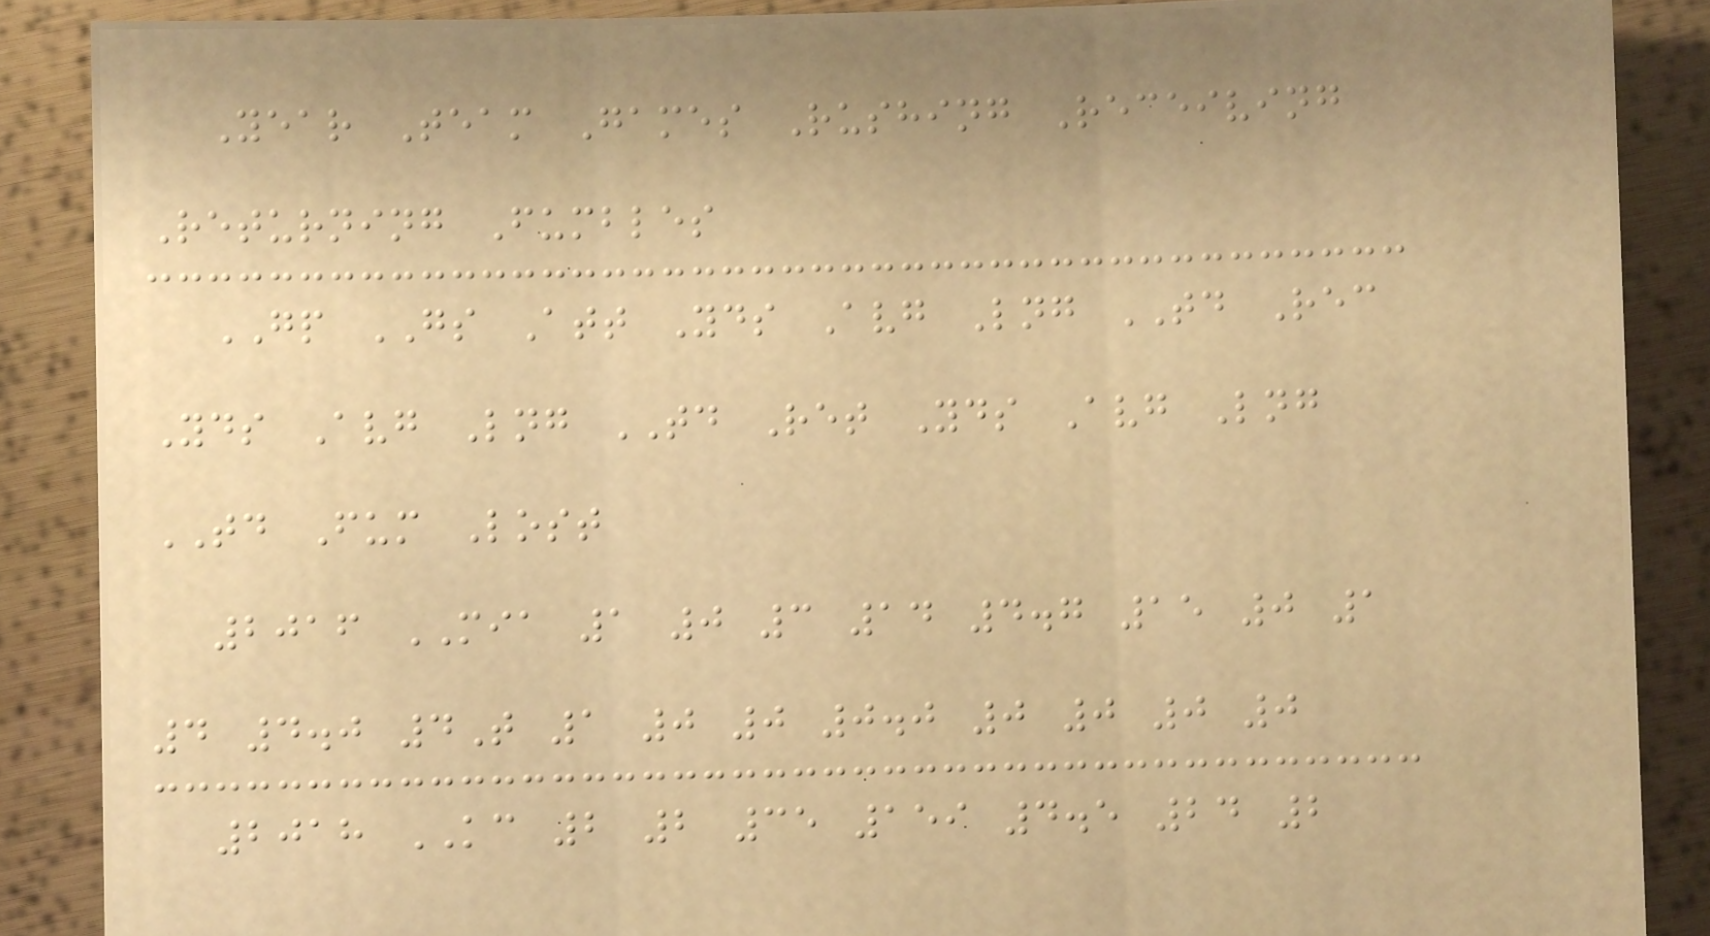Year Team Games Rushing Receiving
Returning Fumbles
GP GS Att Yds Avg Lng TD Rec
Yds Avg Lng TD Ret Yds Avg Lng
TD Fum Lost
2016 MIA 1 0 3 14 4.7 15 0 1
4 4.0 4T 1 0 0 0.0 0 0 0 0
2018 KC 2 2 35 159 4.5 24 2
